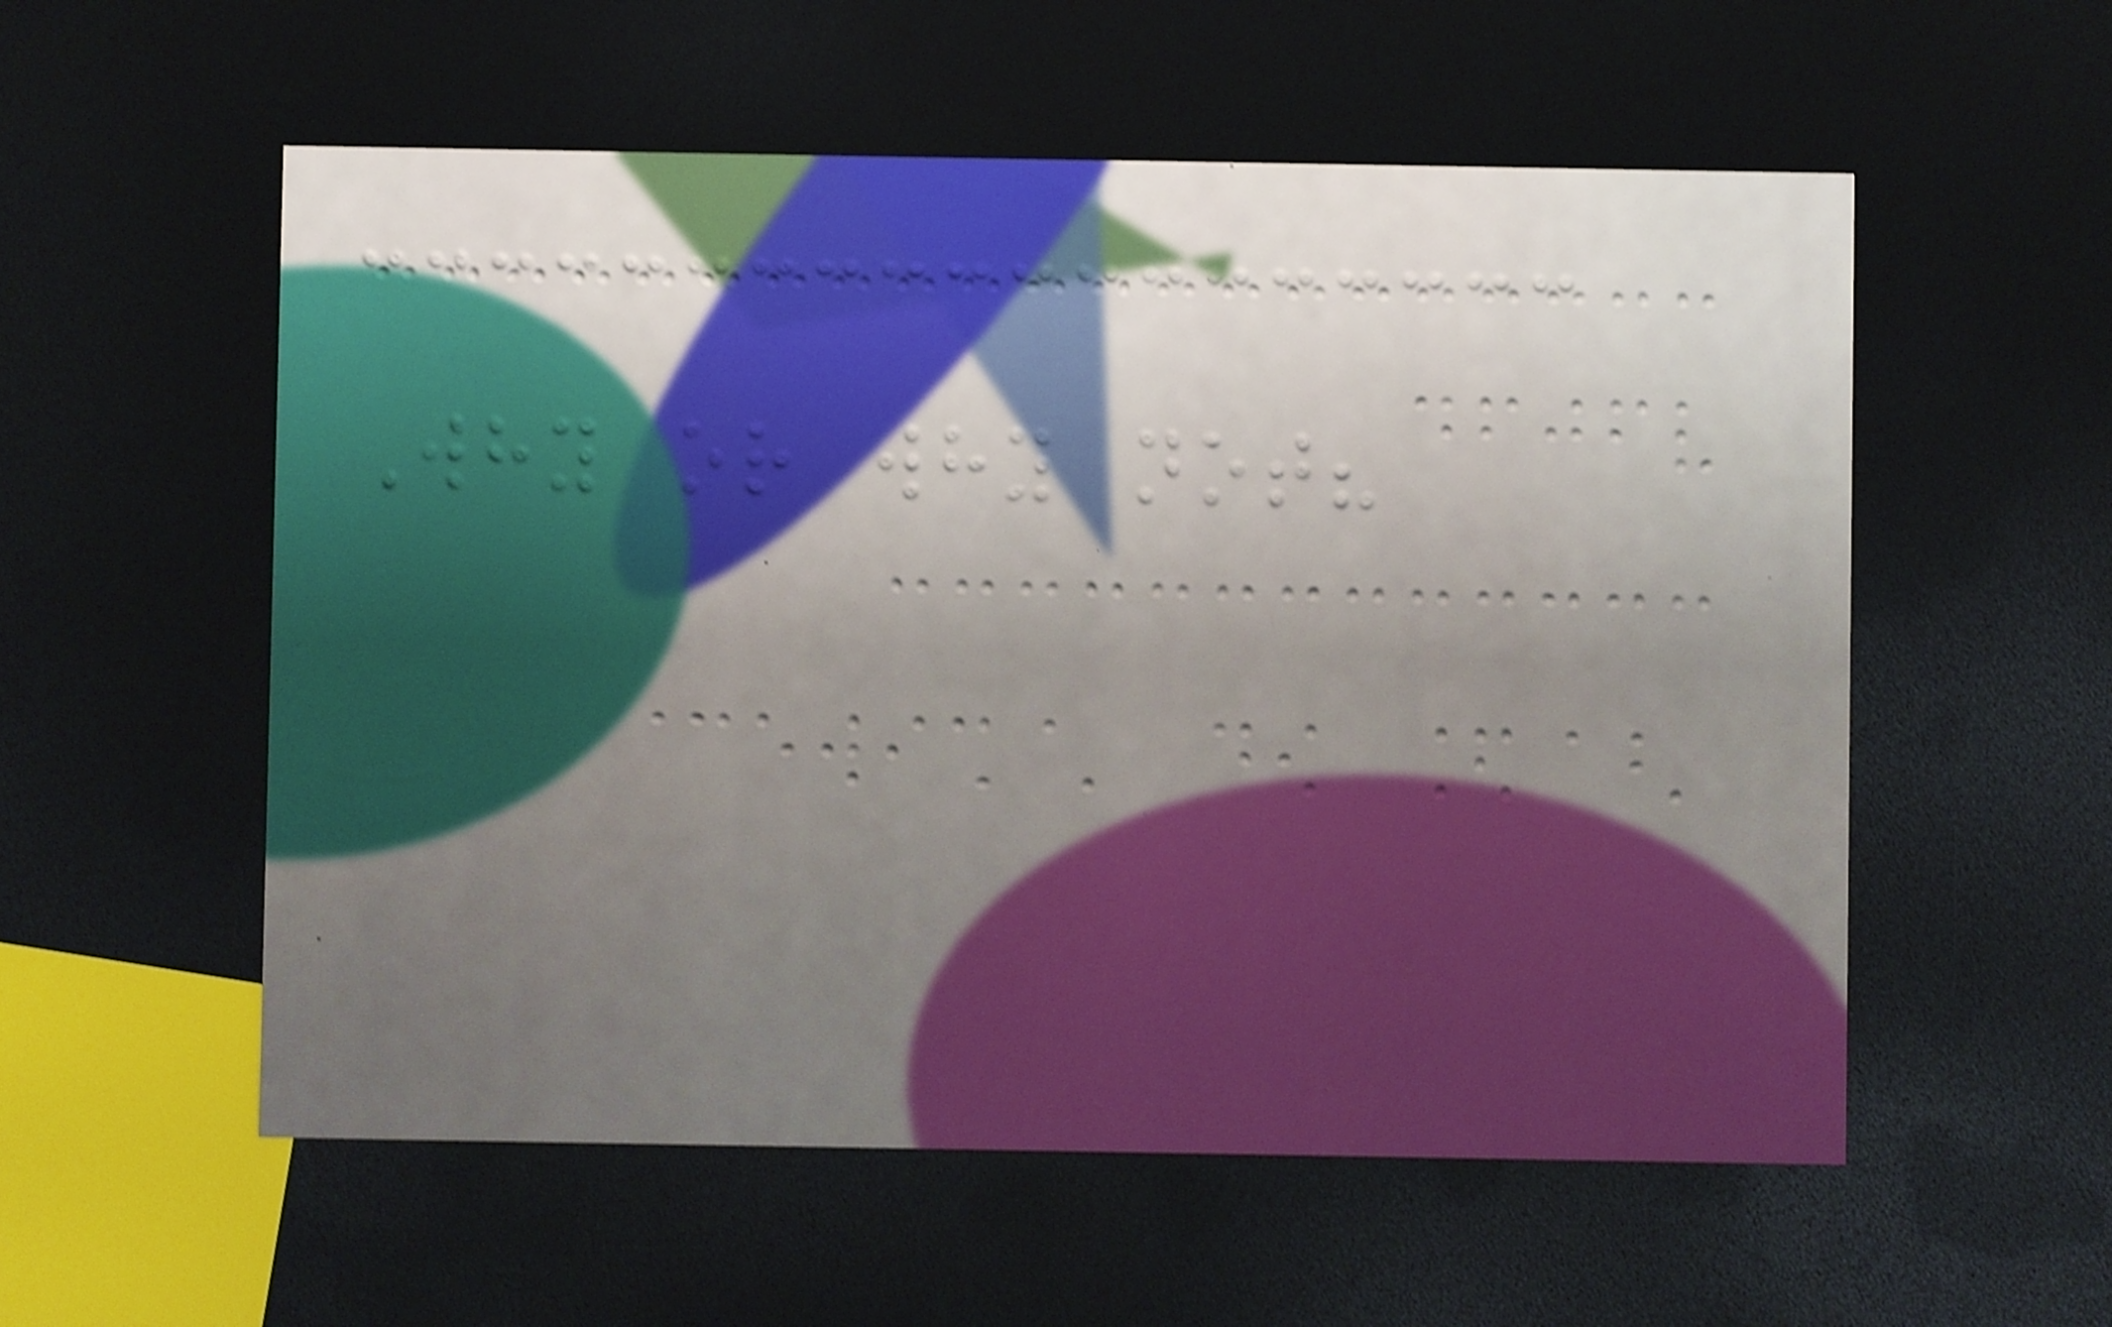Why or why not?
